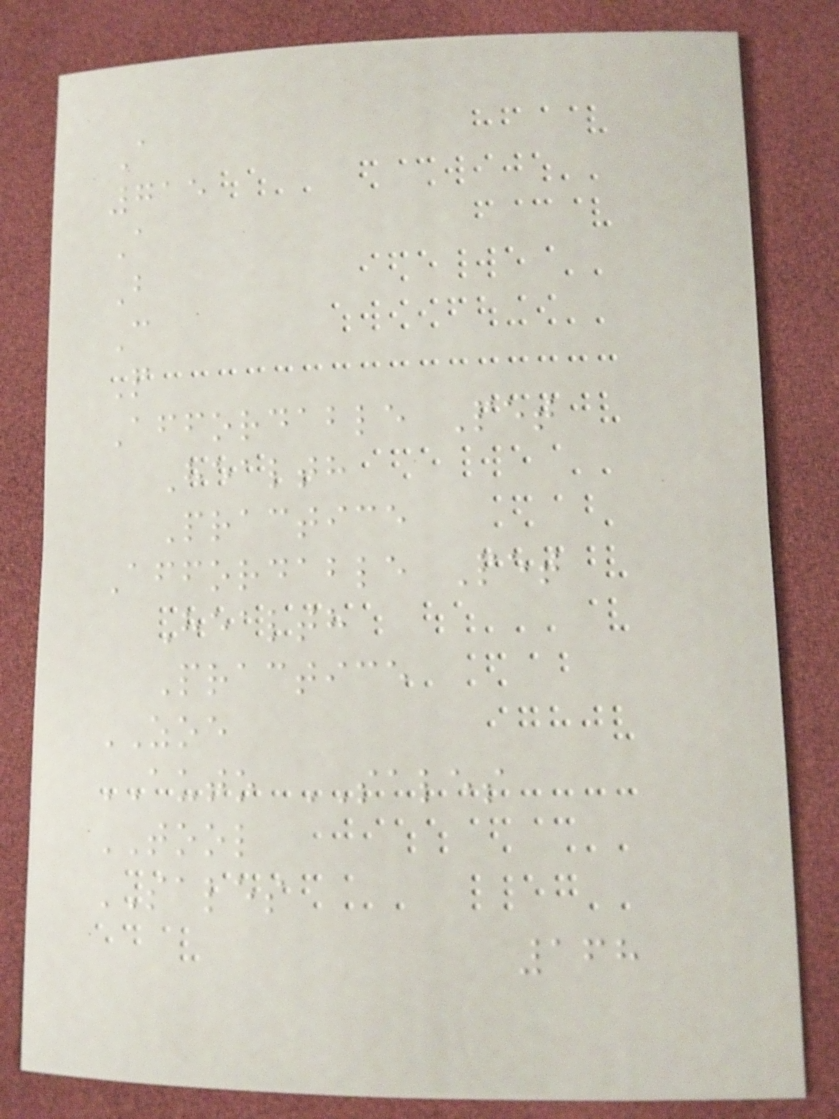A
715
A
B
C
P
Affordable Pet
Health
Practice
Affordable Pet
Health
Practice
ZOE
AUTO SALES
TOOL
SALES
168
